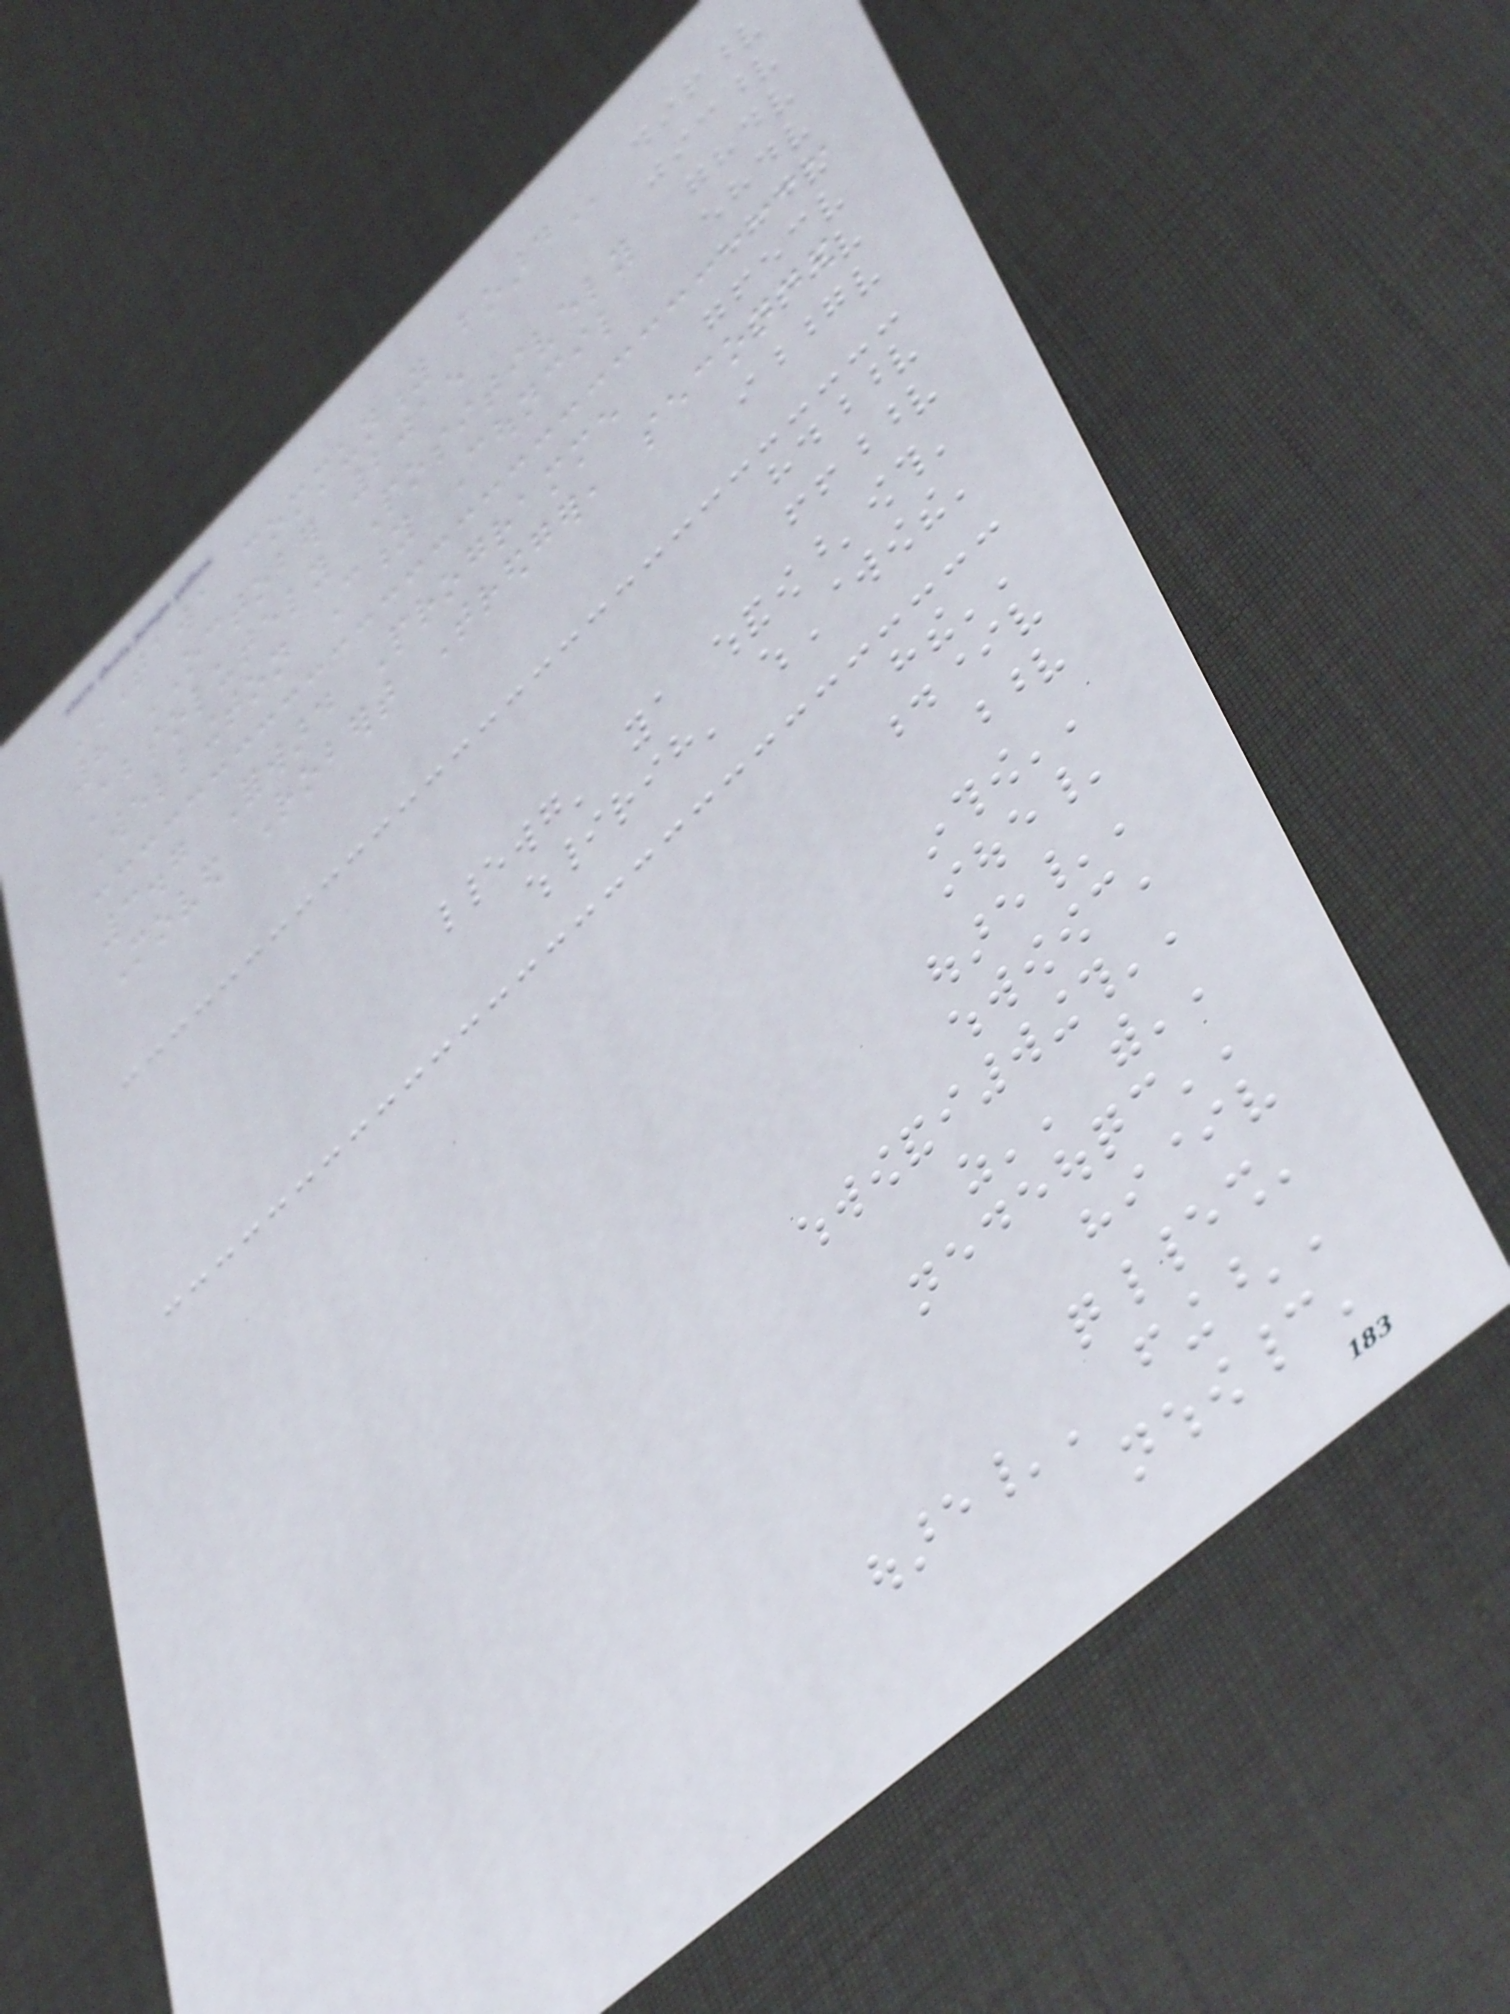TAWA COMMUNITY BOARD
8 OCTOBER 2015
Absolutely Positively
Wellington City Council
3.7 Forward Programme
Moved Robert Tredger, seconded
